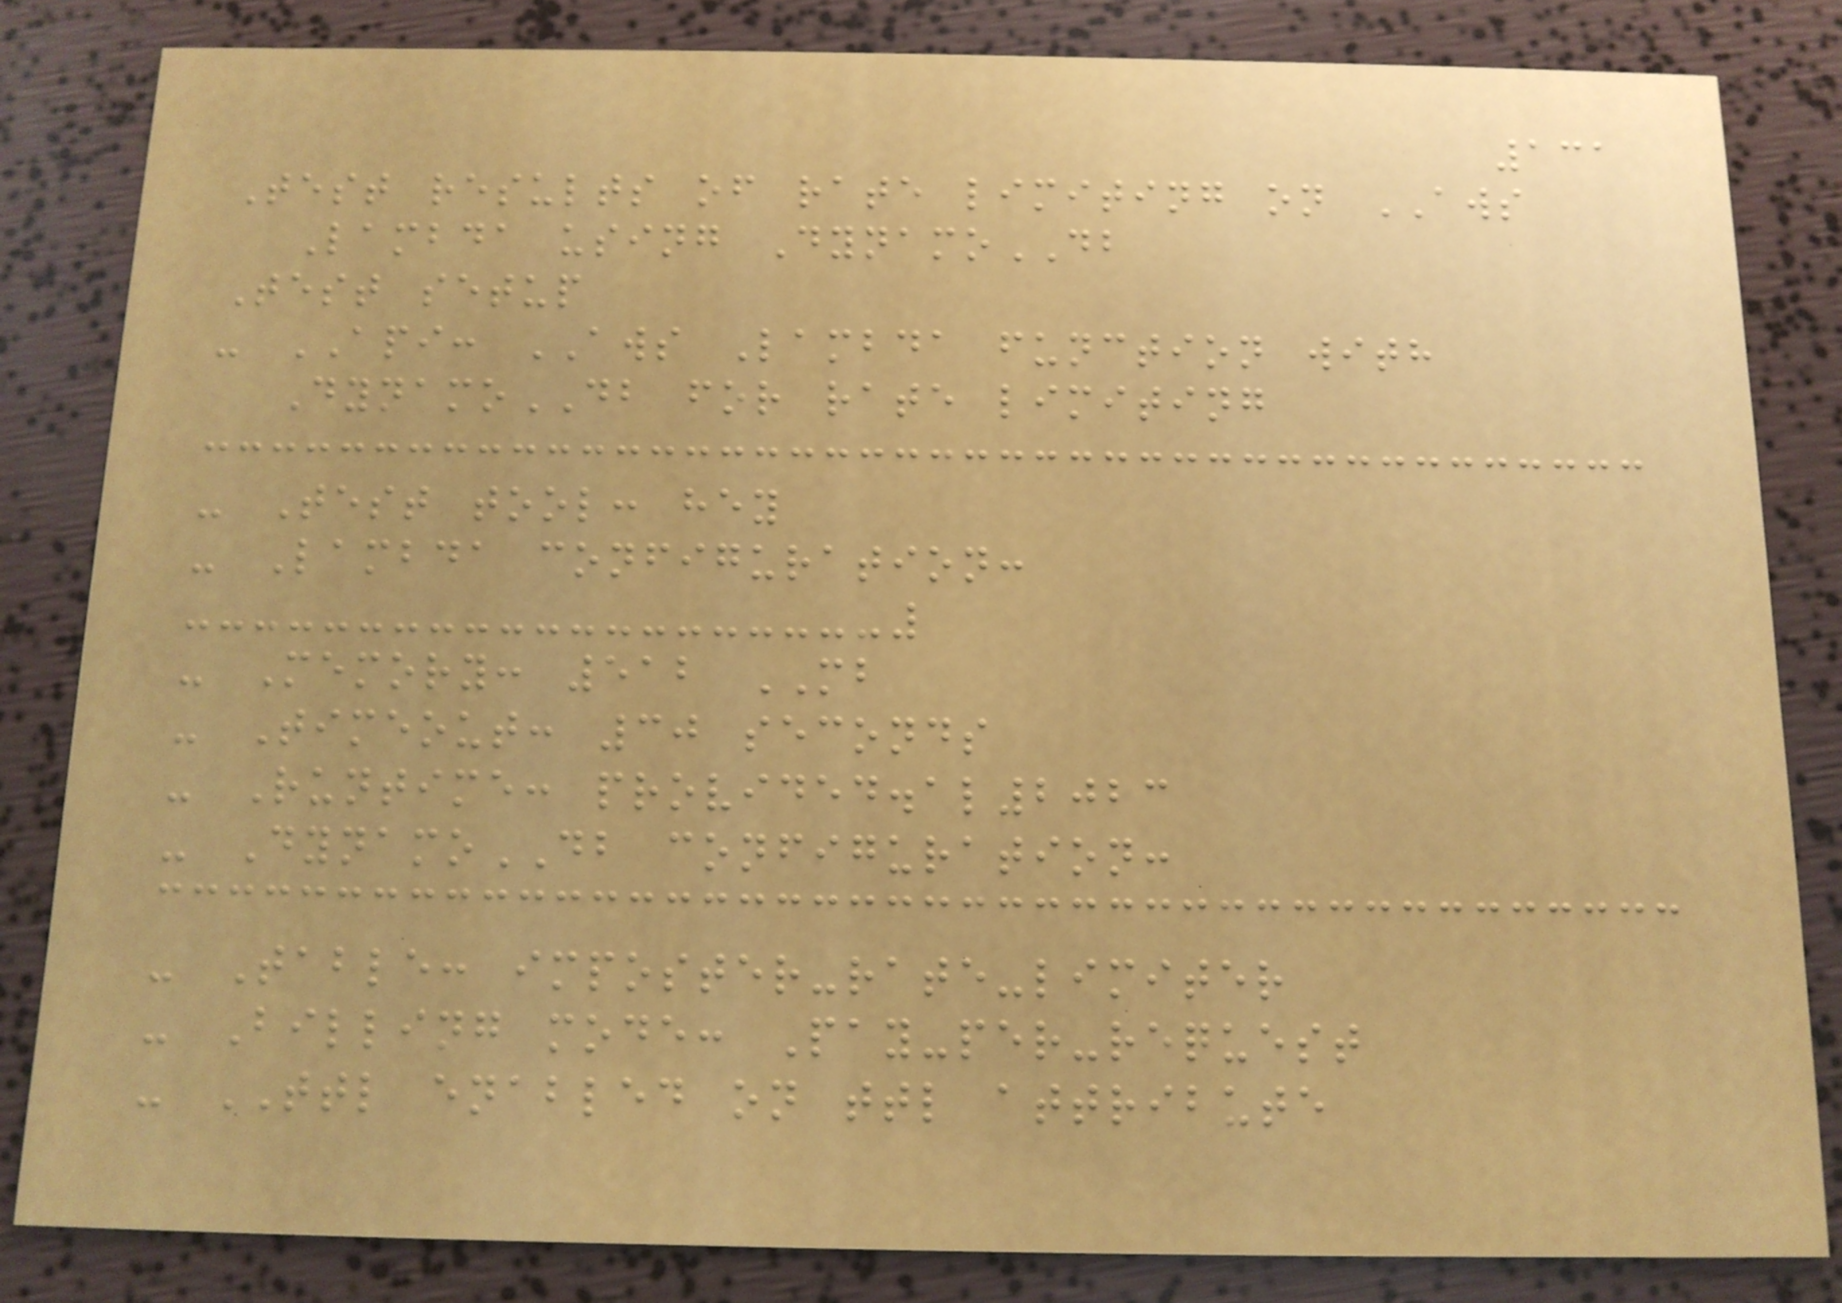131
Test results of rate limiting on AWS
Lambda using DynamoDB
Test setup
- API: AWS Lambda function with
DynamoDB for rate limiting
- Test tool: hey
- Lambda configuration:
- Memory: 512 MB
- Timeout: 30 seconds
- Runtime: provided.al2023
- DynamoDB configuration:
- Table: imposter-rate-limiter
- Billing mode: Pay-per-request
- TTL enabled on ttl attribute
